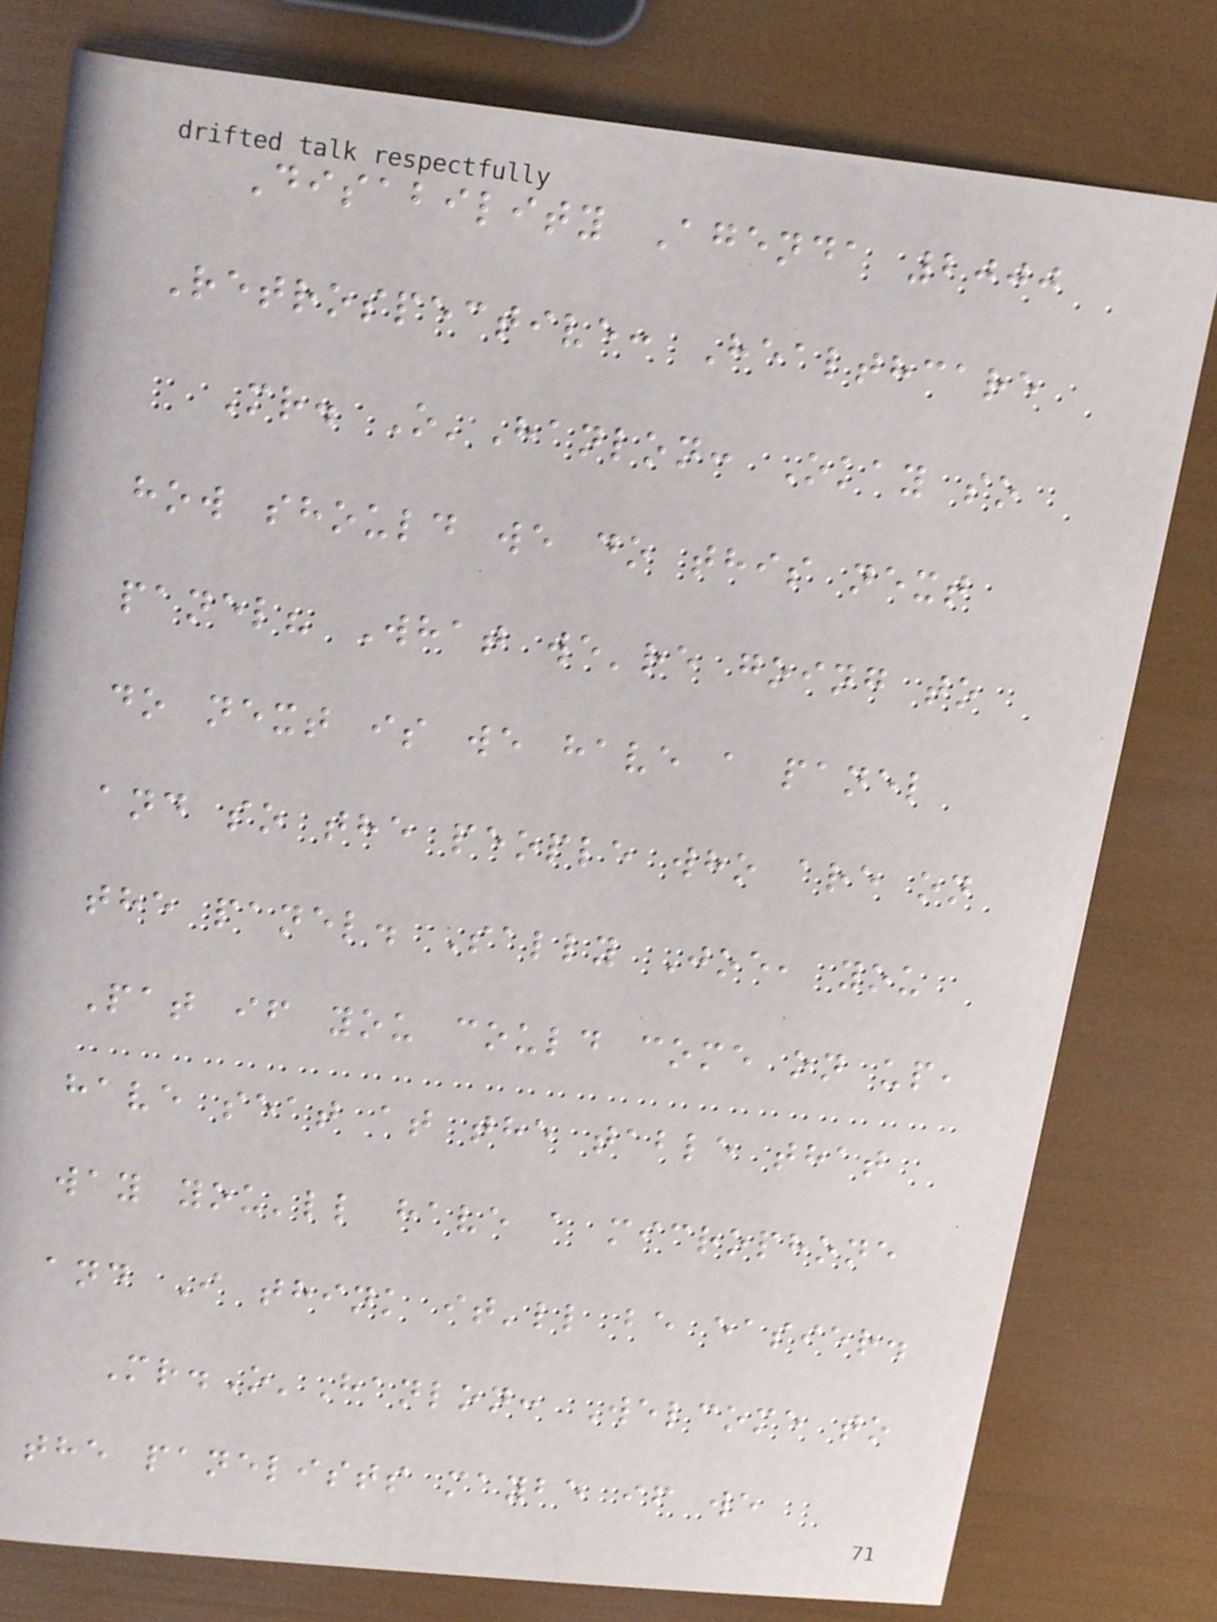Disability Agenda 2000
Retrospective: Healthcare
Mr. O'Hanlon: Okay so
how should we do this next
panel? What we're going to
do next is we have a panel
and so the people who are on
the panel. Sally Joe, you
Pat if you could come on up,
have seat at the table that
way you'll have a microphone
and I think it'll be easier.
Mr.O'Hanlon: Welcome to
the panelists maybe if we
